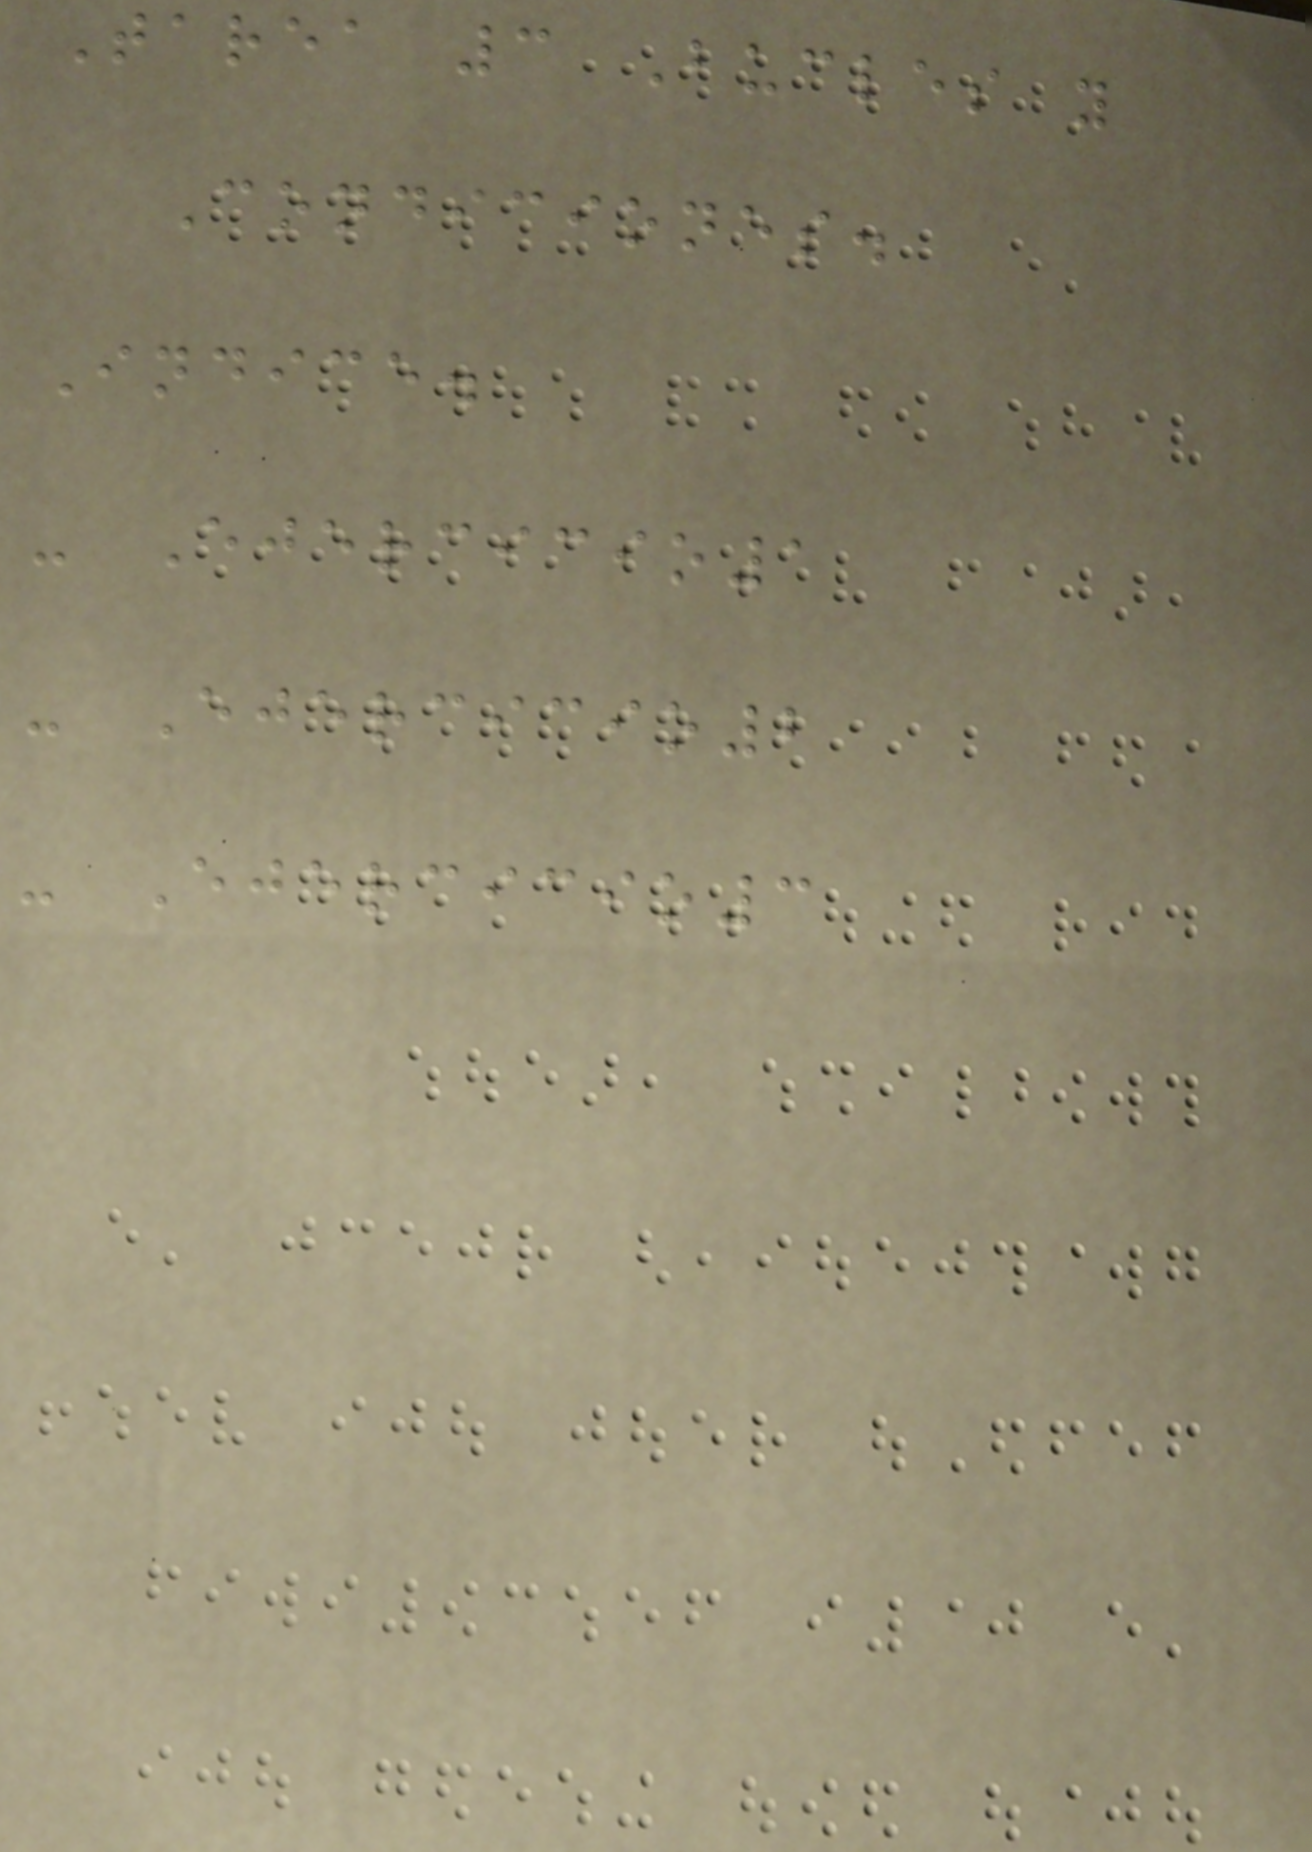Tarea 3 Bucles y
Condiciones.
Indice.
- Ejercicio1
- Ejercicio2
- Ejercicio3
